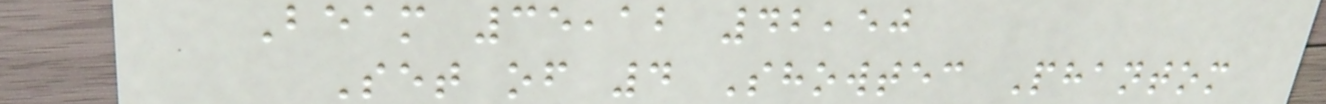Beam 35,12 42,50
Set of 4 Showtec Phantom
